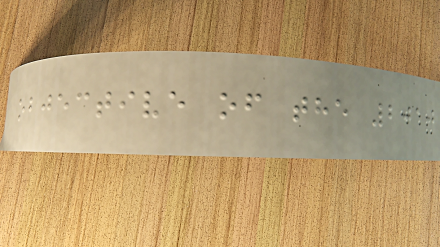objective of the 2010
